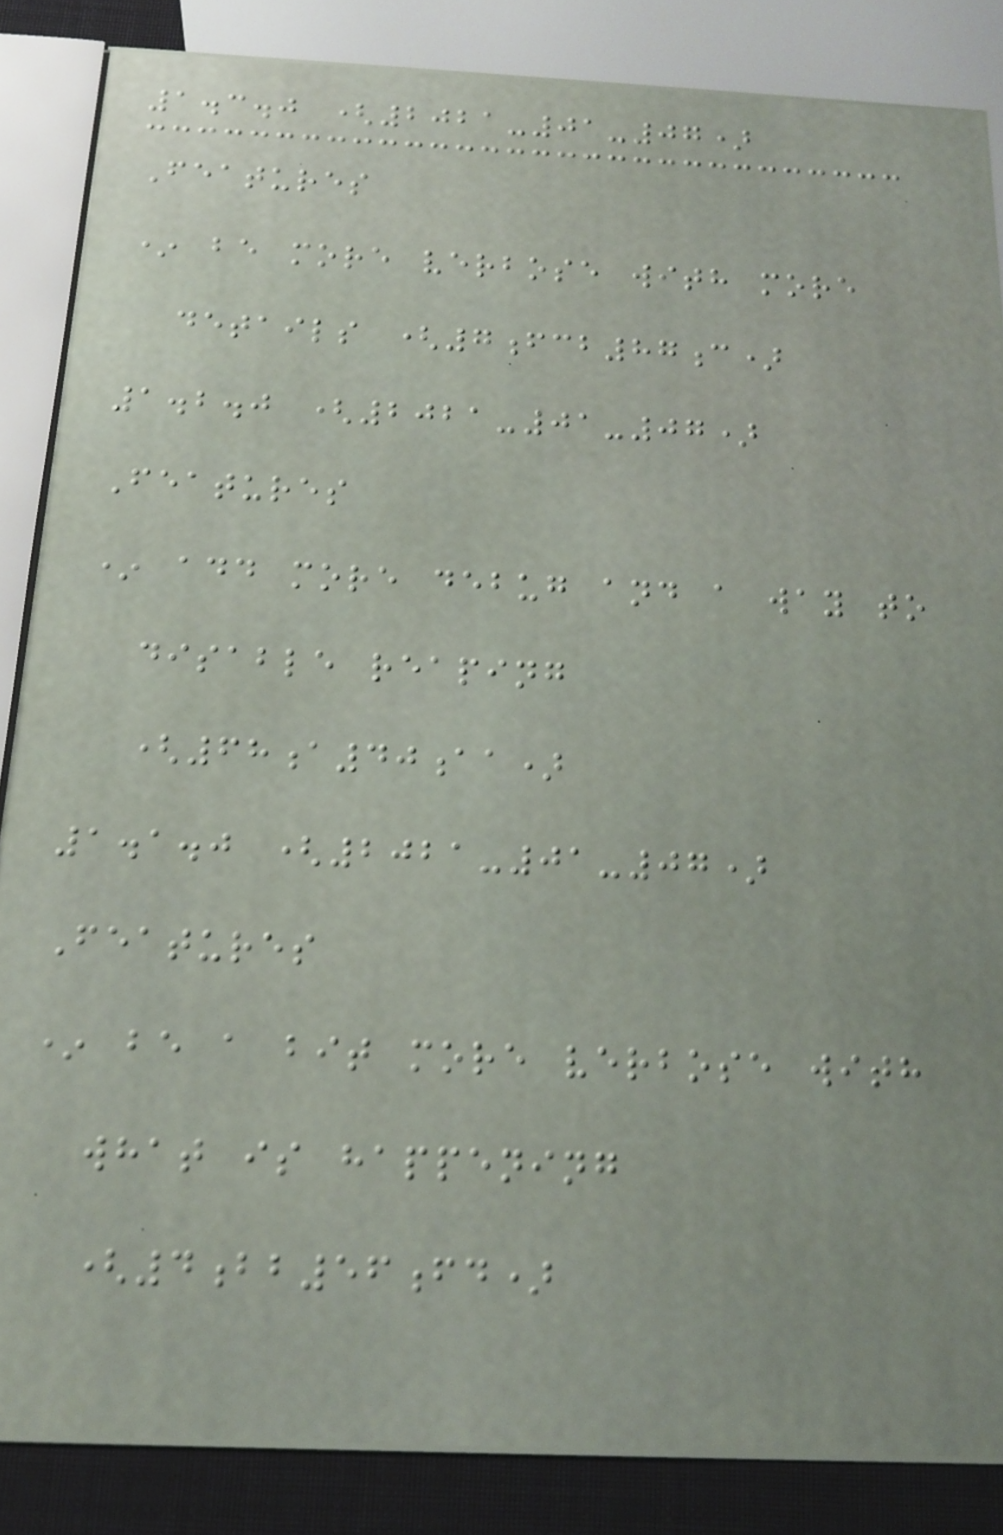1.3.0 (2021-01-07)
Features
* be more verbose with more
details (7fcb87c)
1.2.0 (2021-01-07)
Features
* add more debug and a way to
disable reaping
(68a40aa)
1.1.0 (2021-01-07)
Features
* be a bit more verbose with
what is happening
(4bb56fd)
